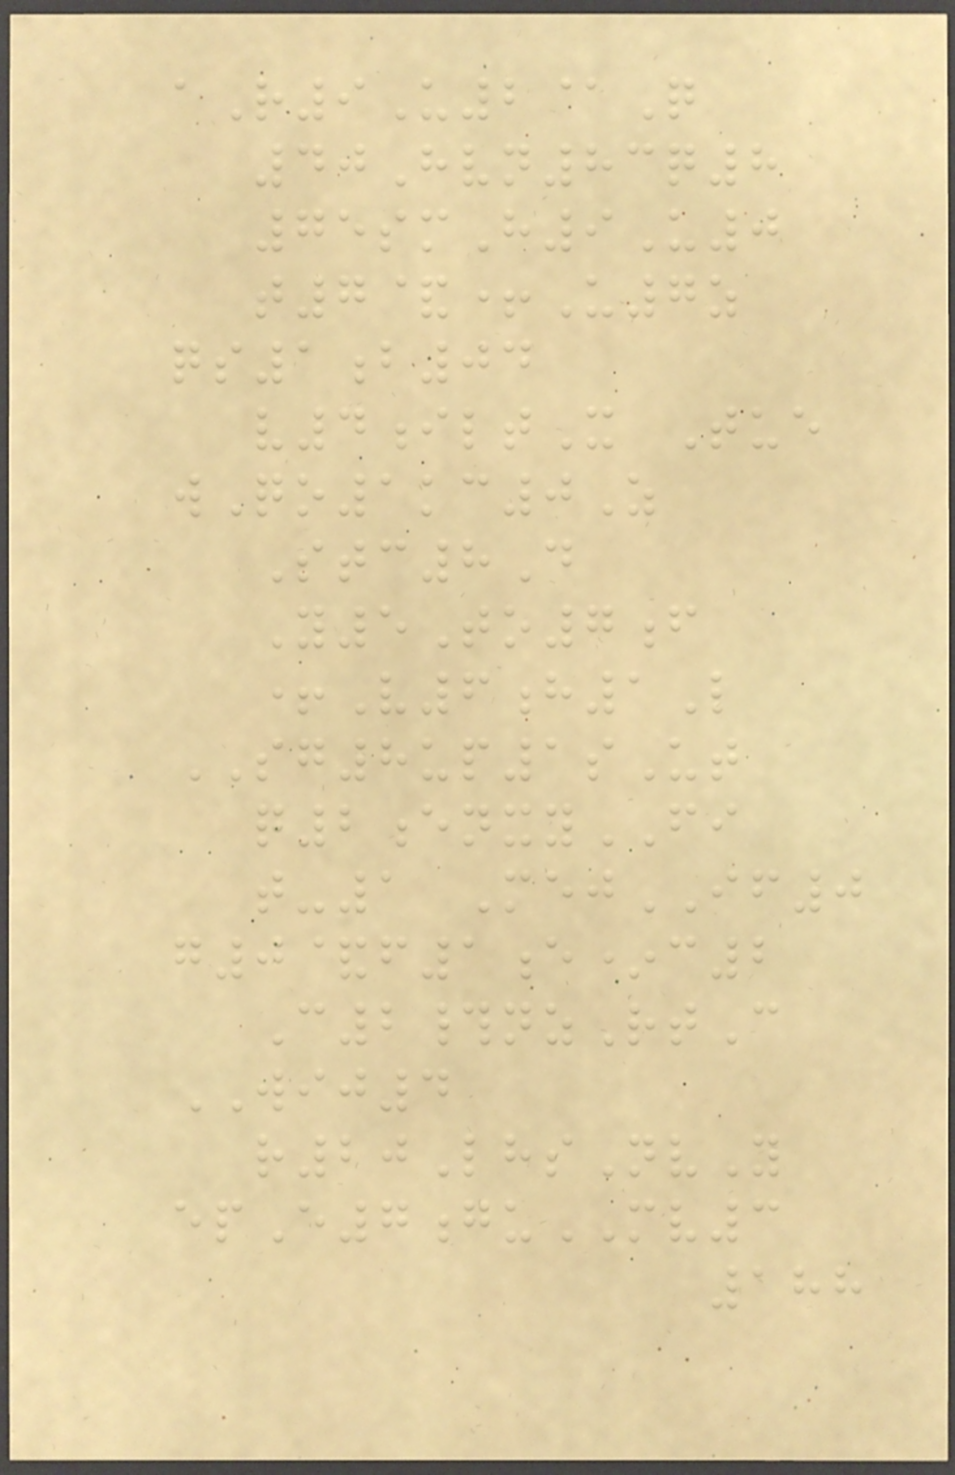aR9U2@Q
40Hvn83q8
75smH9U0
t7&+U7z
qs1b04
v4iltX Tue
wQo1kc0Z
Stc8D
Y5To7f
+V6h1L
SG8up1sUt
q2enxyFI
t-1 MejIF0
g0&f1e*c2
C2#nzRtC
WIJ4
r20LhsNvY
epE7guMV3
188
